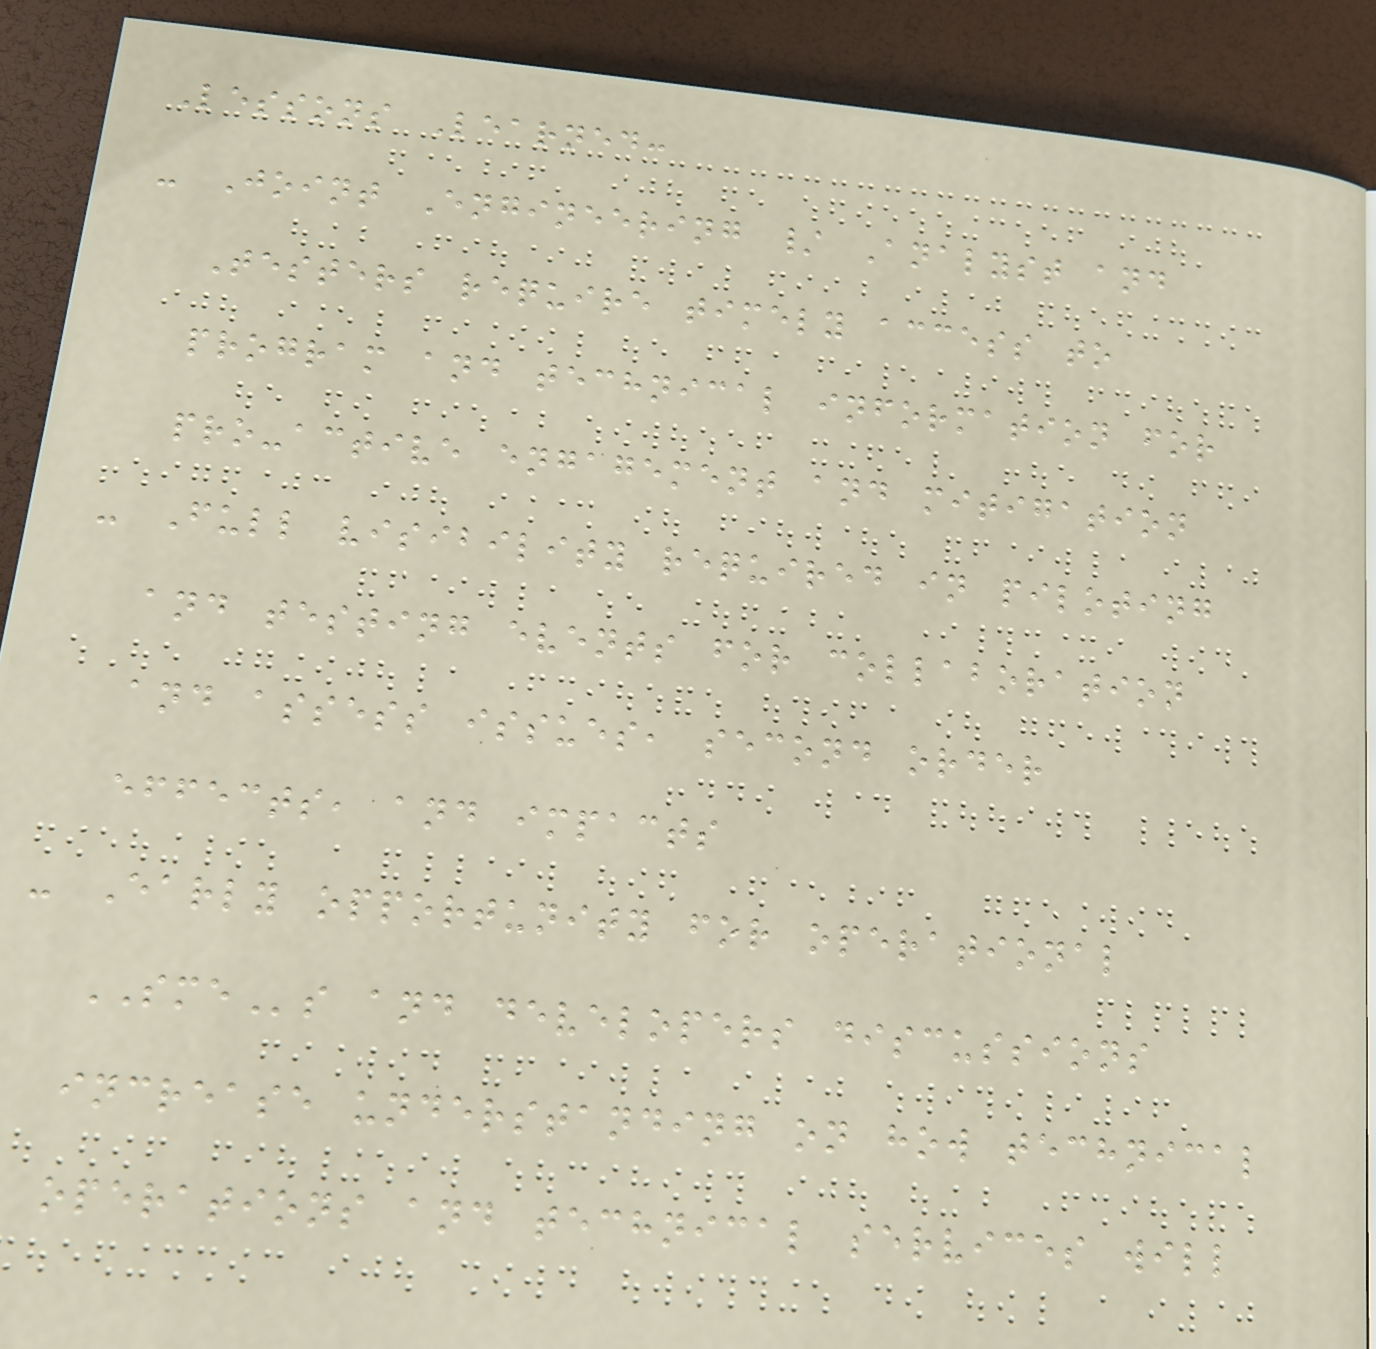Lessons Learned:
- Joint Engineering / Analyst and
Testers require timely access to
program and technical information for
pro-active engagement and mitigation
- Full visibility required in piloting
and testing events for collaboration
and assess issues, second order
effects, and impacts
- Early opportunity for operational
SMEs and developers discussions
increase understanding on how technical
operations and technical services will
